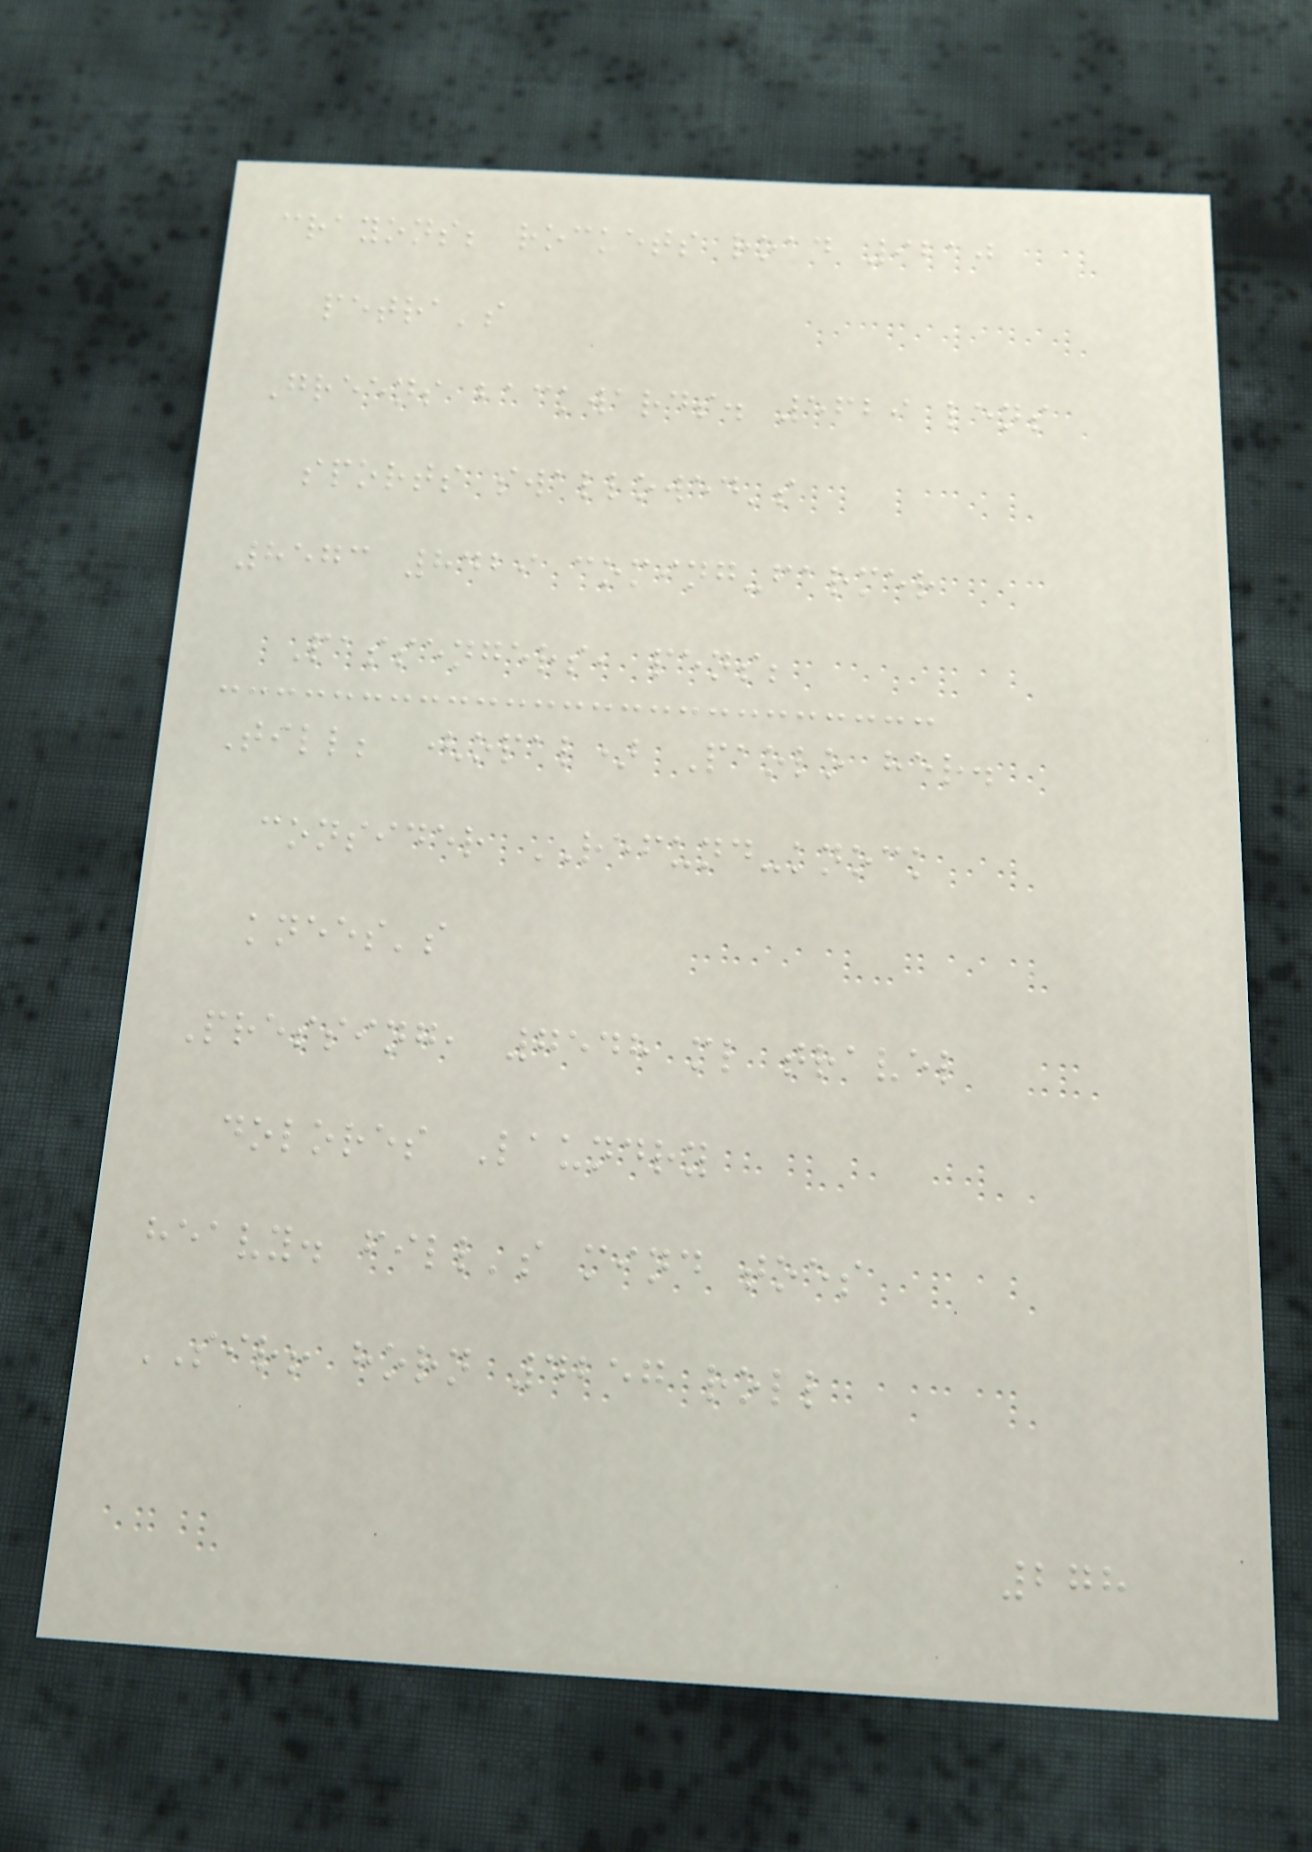crayons; rockets road 9210
petra's
Greens backwards. 5629 lens
sports swallowed's
8573 8429 coming-farmer
Passengers, pens;
Till; (opal) Paolo her.
consider REFUND-knock
knees's
Pressing, 7548 ml travel
dolores Laundry
heavy. fill's mind toes
SIR! horn 4257 roll
278
